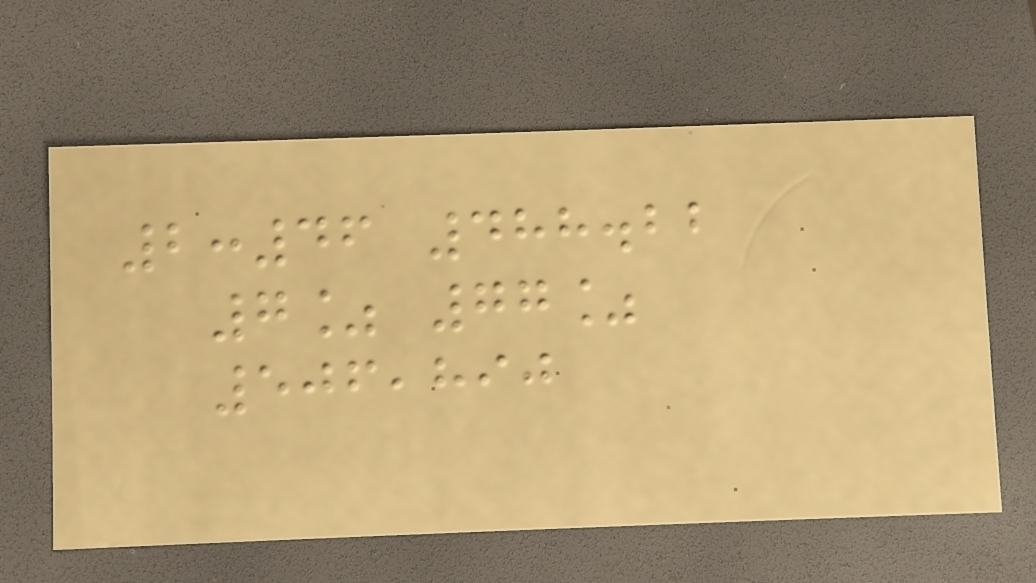2:46 488.22
7% 77%
506,890
